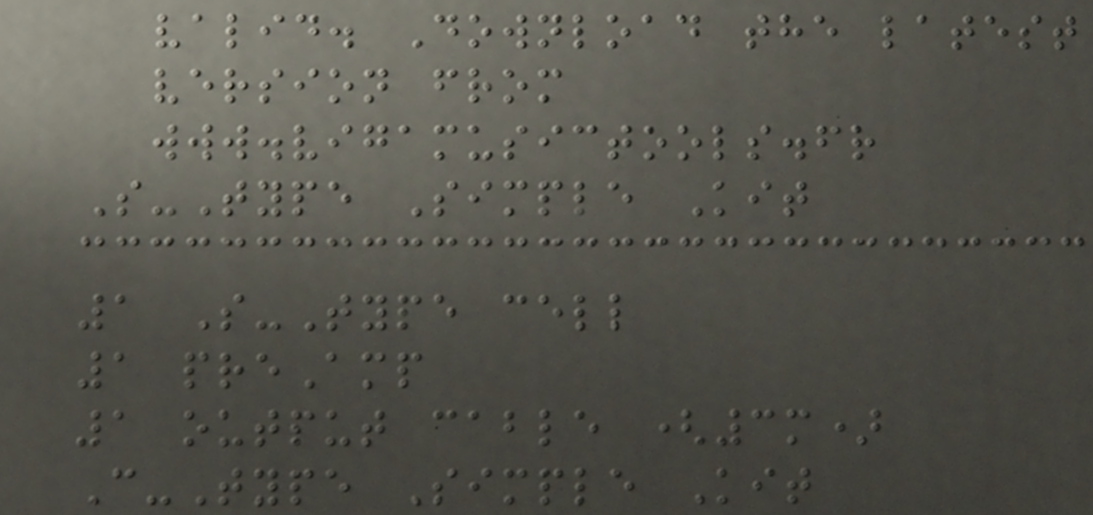valid. Download the latest
version from
www.vigamusictools.fr
S-Type Simple Kit
1 S-Type cell
1 preAmp
1 output cable (3m)
C-Type Simple Kit
